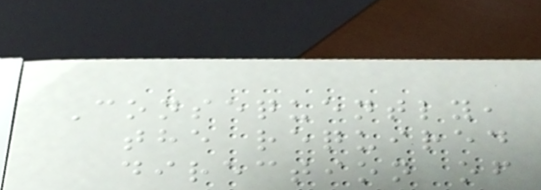Consequently,
the required
direction of
